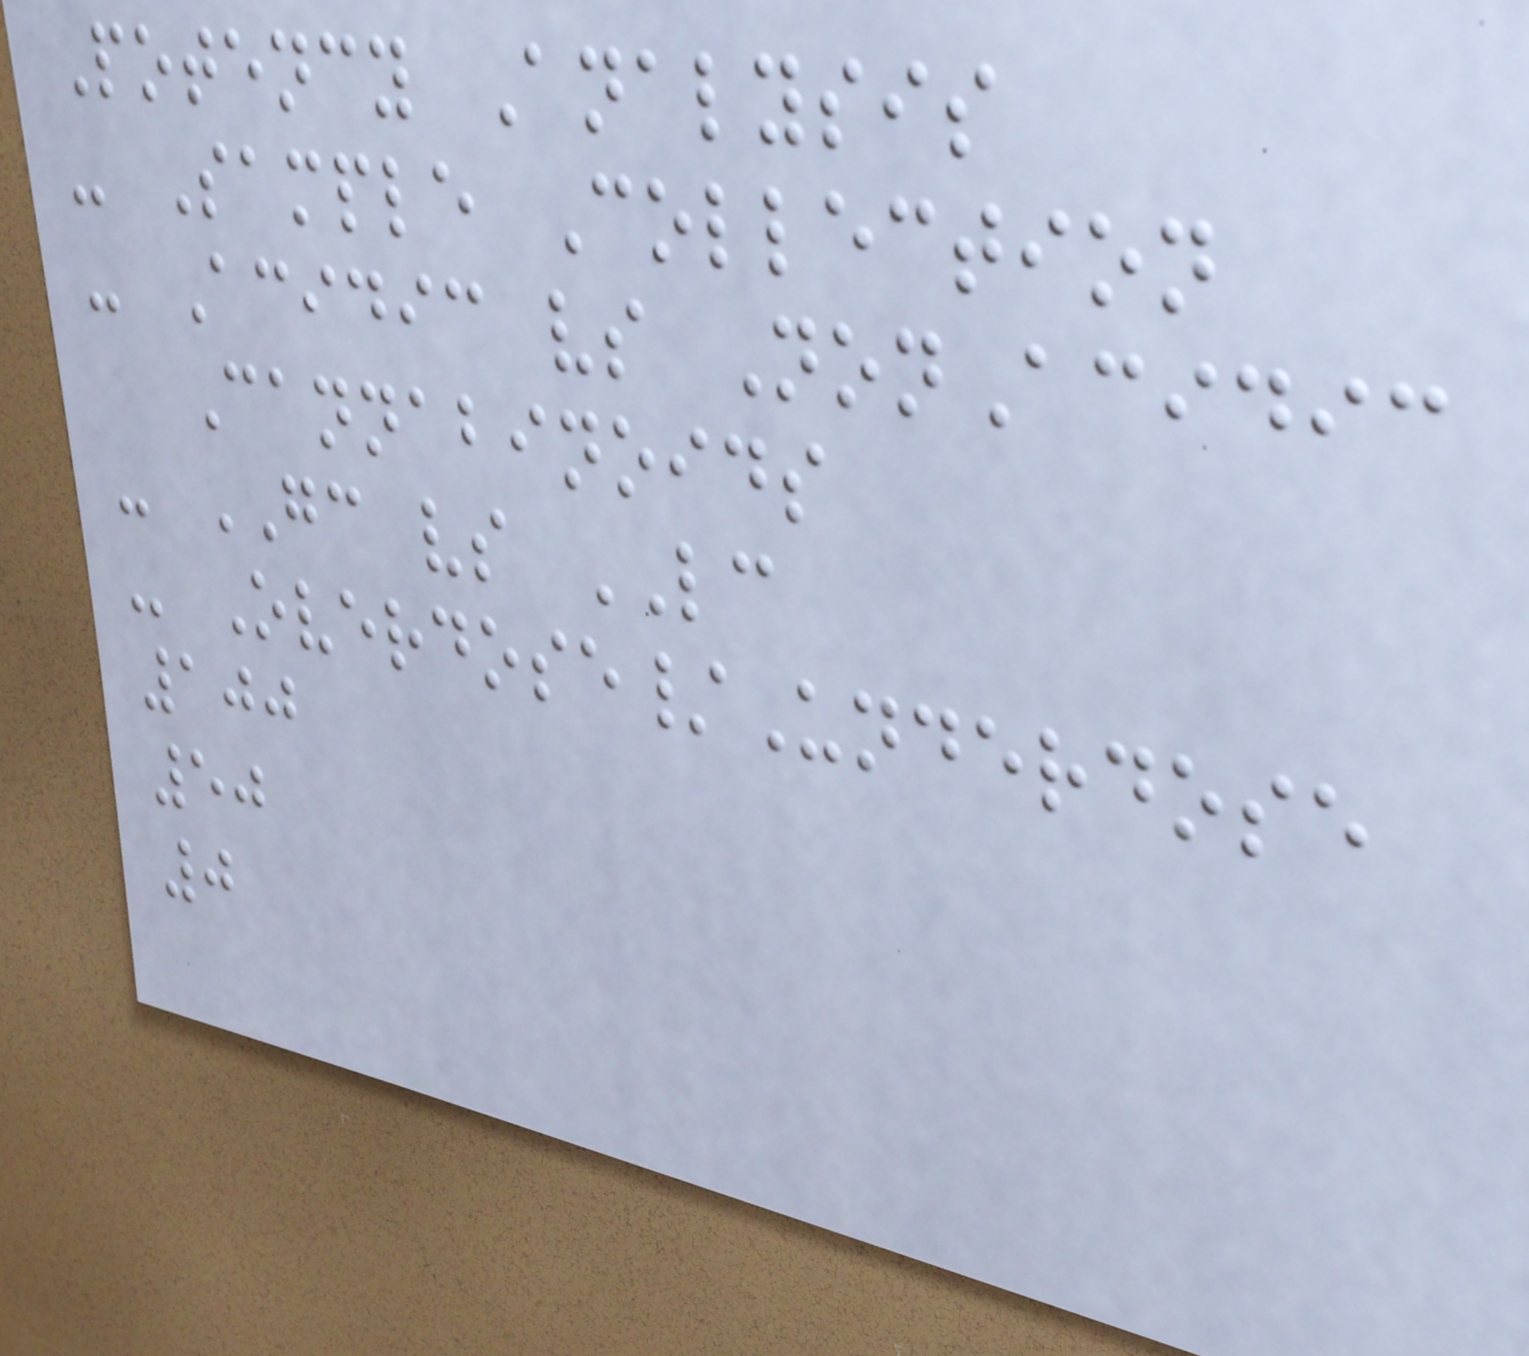Potency Analysis
- Sample Collection
- Acidic vs NonAcidic
Cannabinoids
- GC vs LC
- Overdose/Underdose
100
50
0
